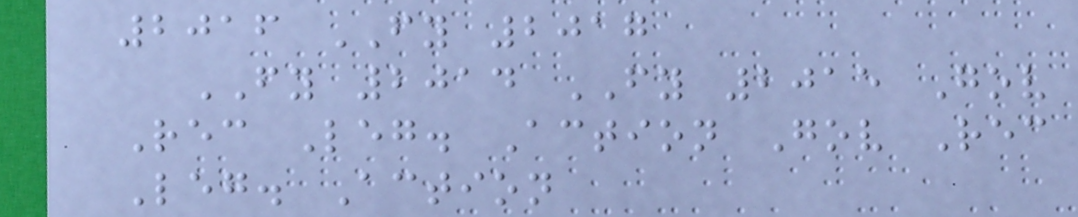2016 FY 2017
FY 2014 FY 2015 Gov
Rec Leg. Action Gov Rec
Leg. Action
